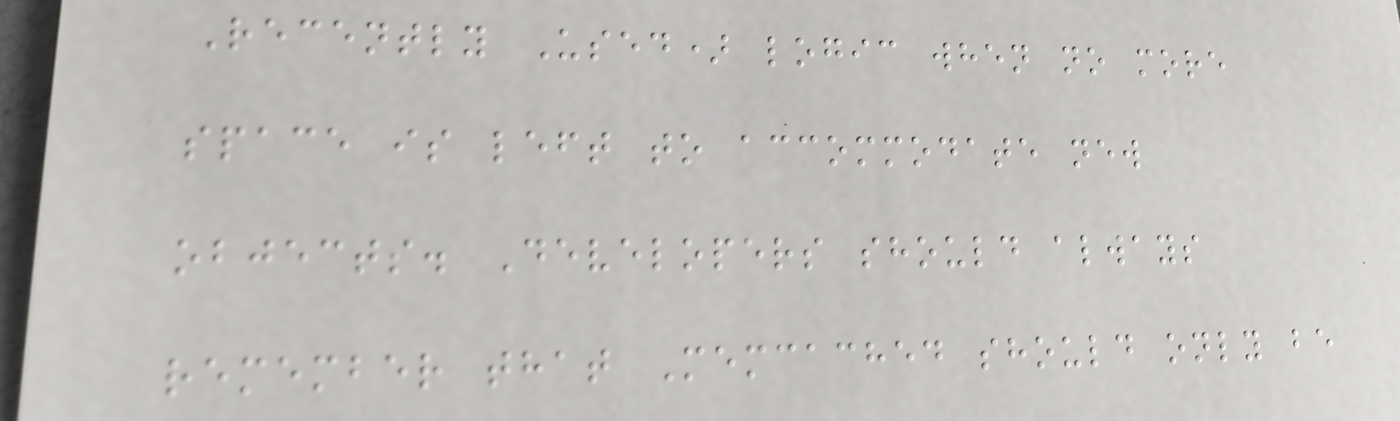Recently Used) logic when no more
space is left to accommodate new
objects. Developers should always
remember that Memcached should only be
